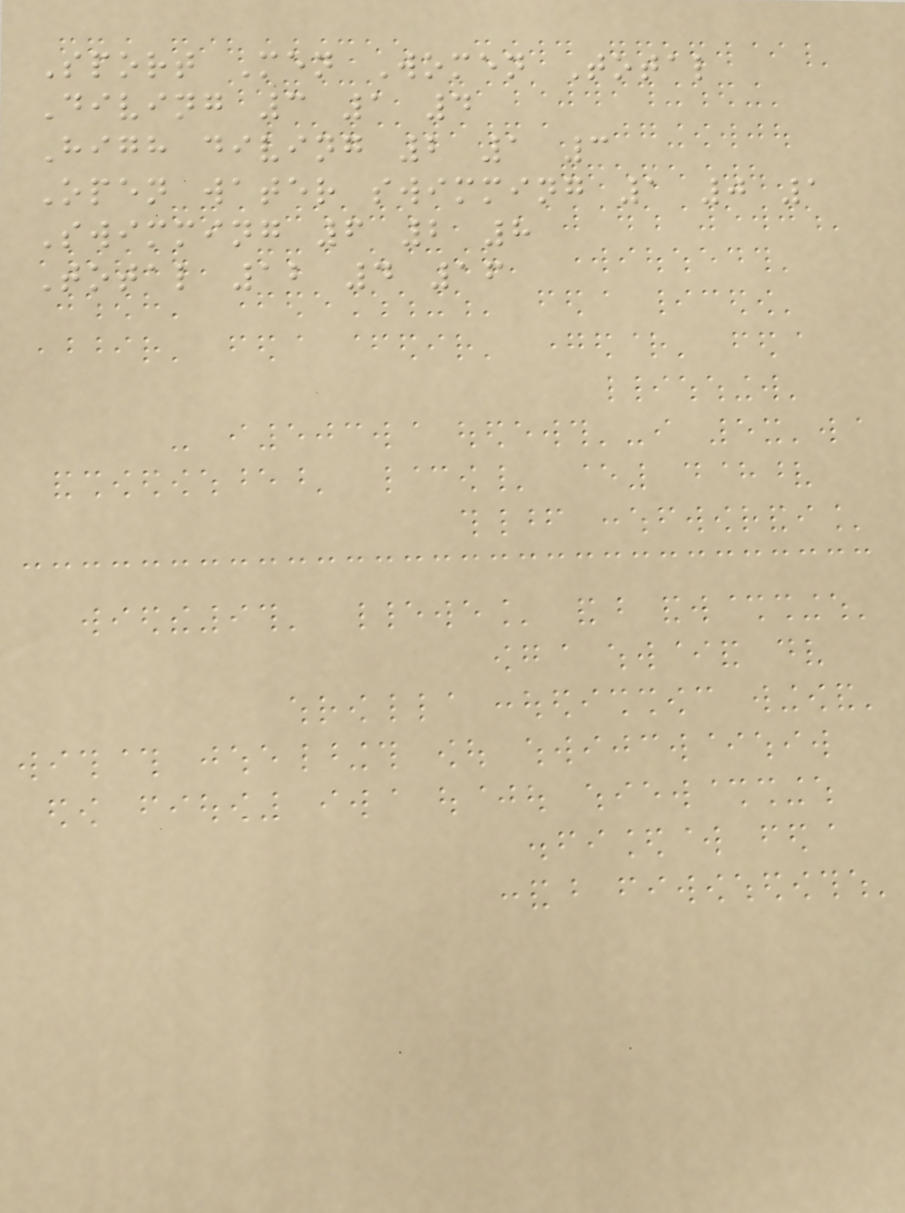Sport Men Women Total
Diving 3 1 4
High diving 2 1 3
Open water swimming 1 0 1
Swimming 6 2 8
Total 12 4 16
